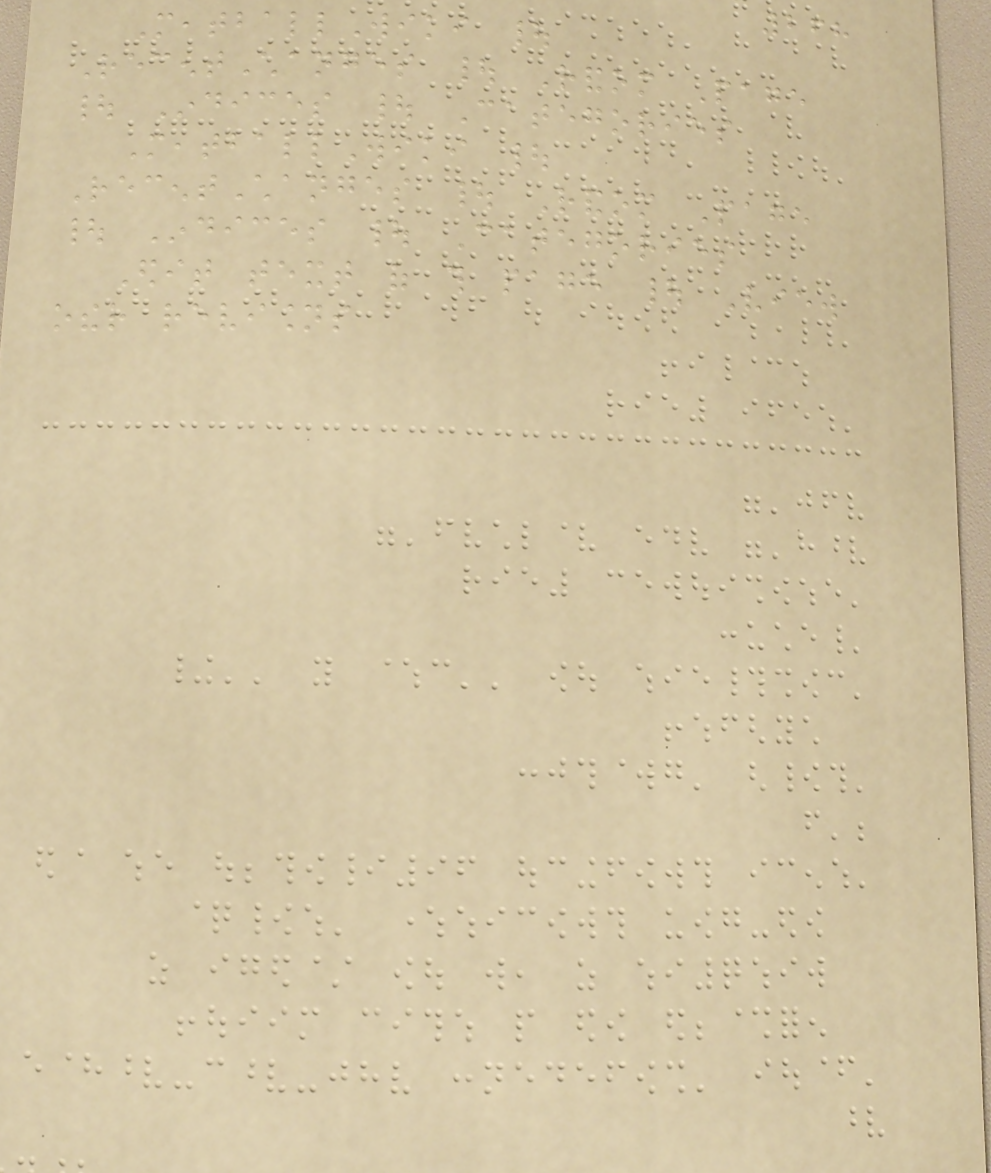268
MeatballWiki |
RecentChanges | Random Page
| Indices | Categories
MeatballWiki |
RecentChanges | Random Page
| Indices | Categories
Edit text of this page | View
other revisions
